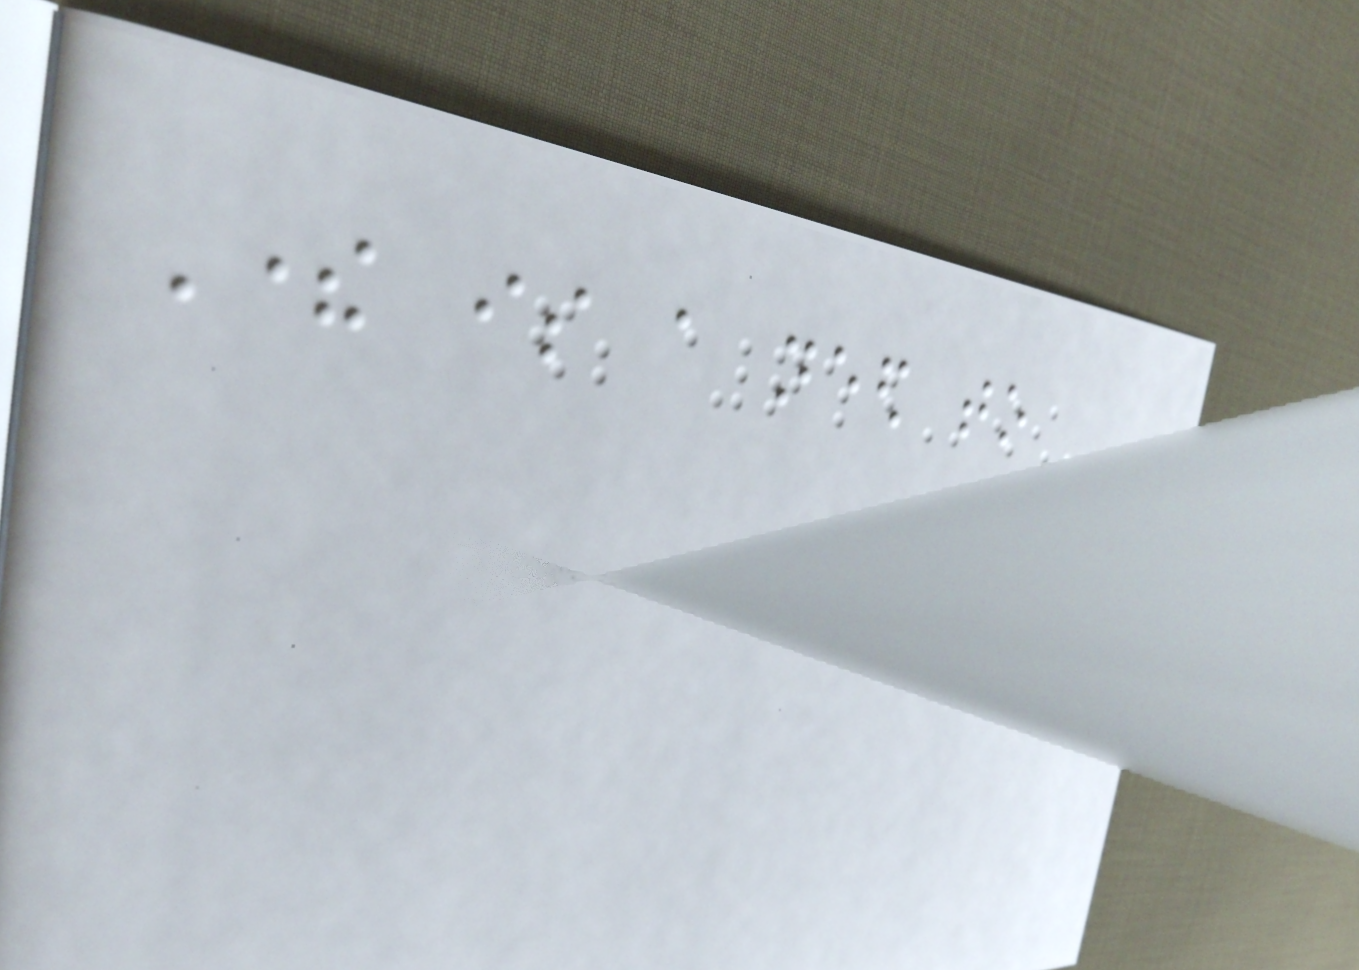There is a need to
